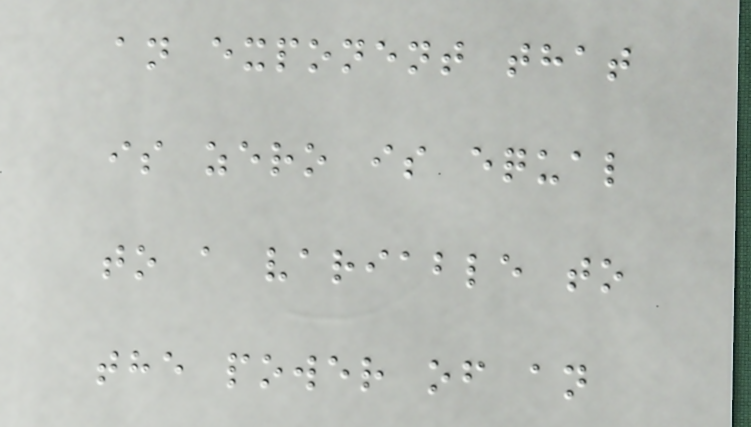an exponent that
is zero is equal
to a variable to
the power of an
